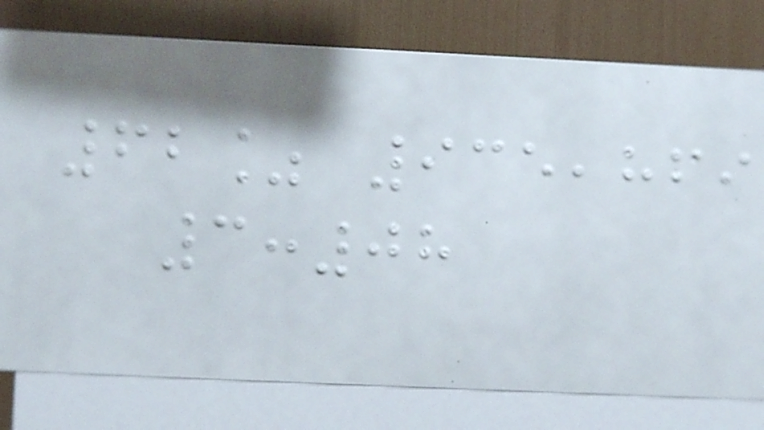62% 935,869
3:08
